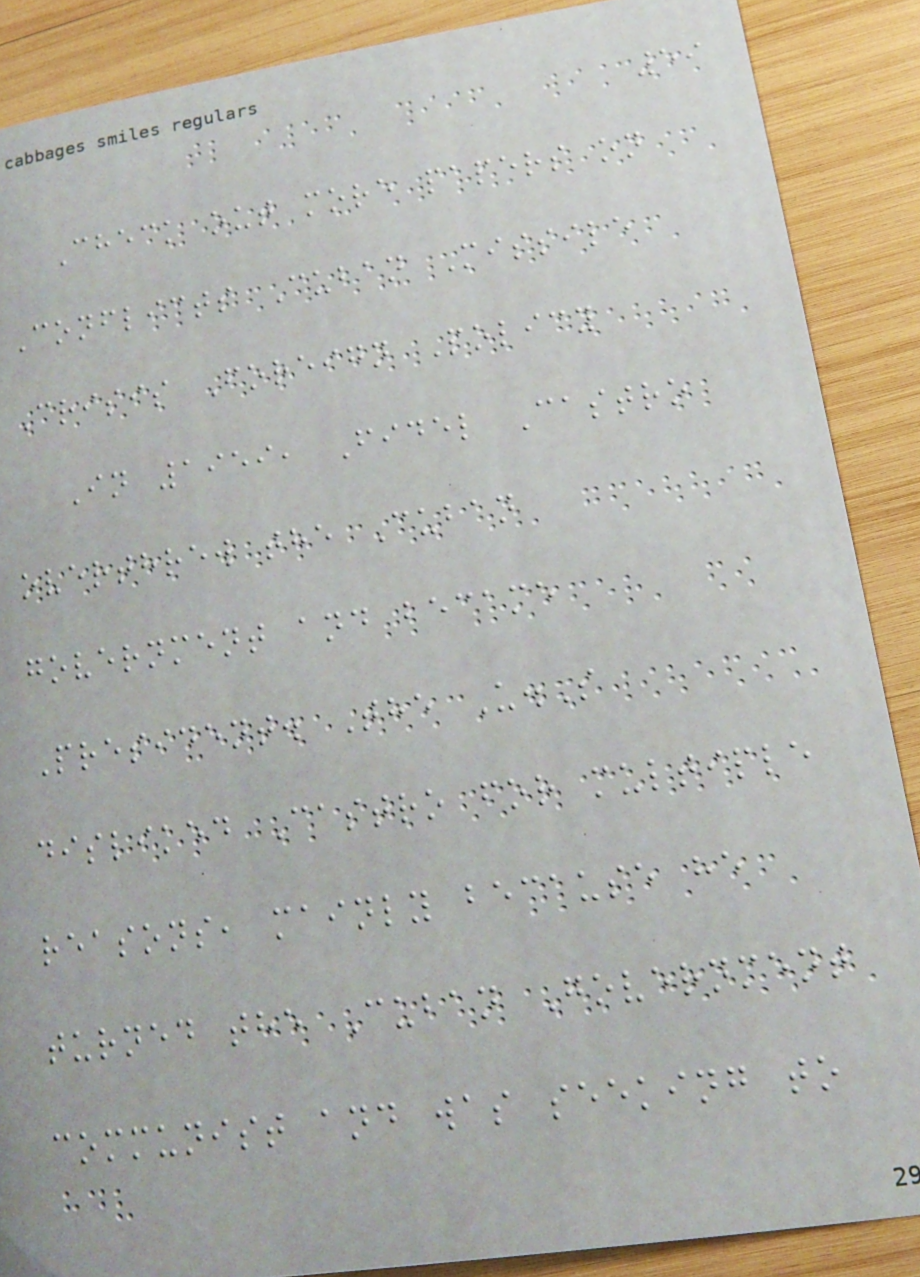59
Check out more papers on
Conflicts Cuban Missile
Crisis Foreign Policy
In 1959, Fidel Castro
overthrew the Cuban
government and became
President. The U.S
disliked Castro for multiple
reasons, mainly because he
turned the Cuban Government
communist and was seeking to
